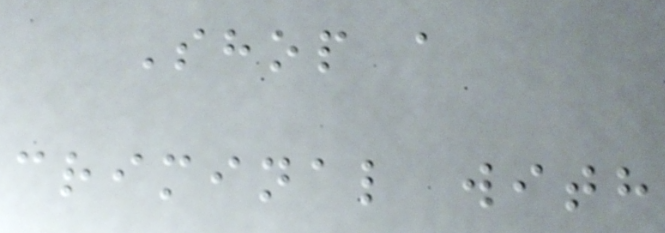Shop a
criminal with
